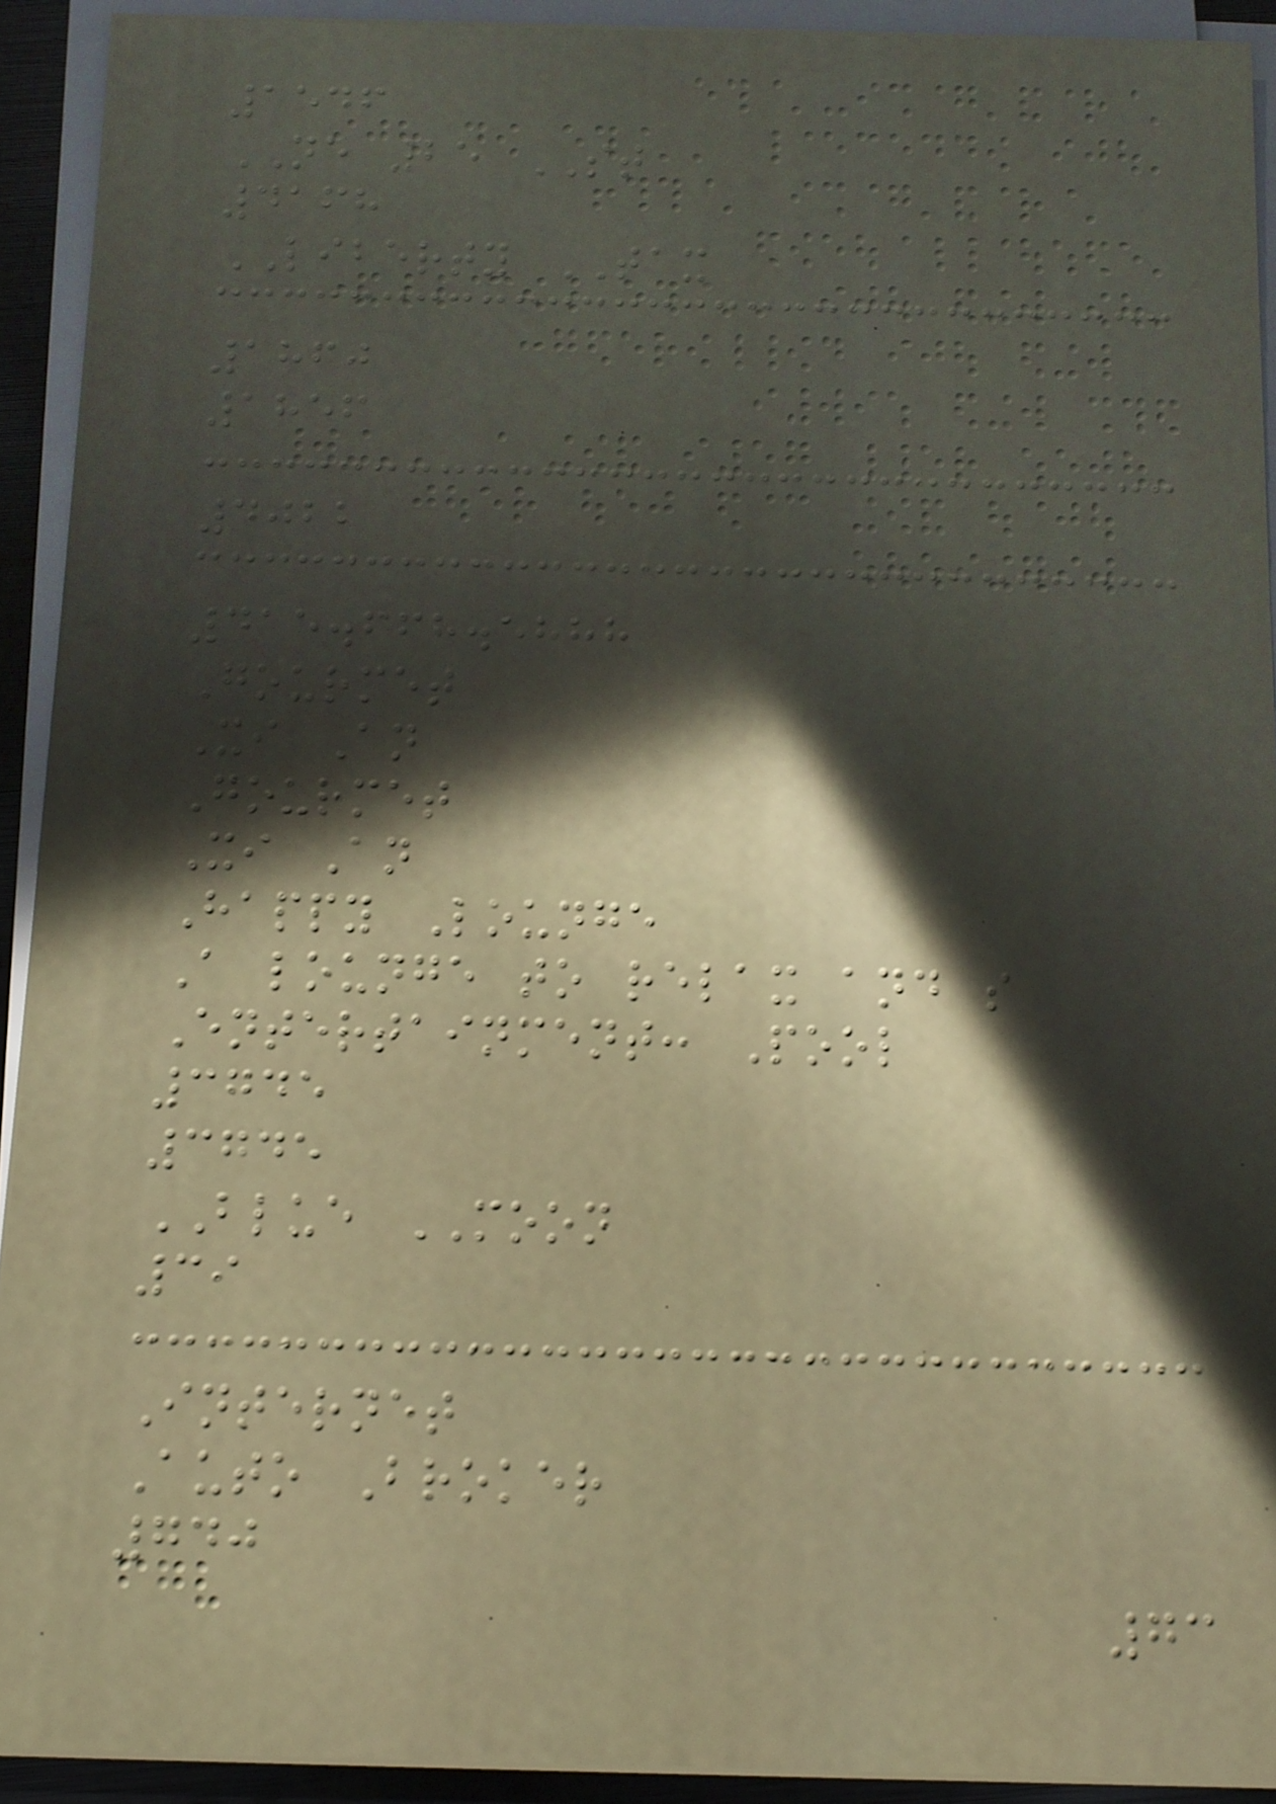1546
NE 25 ST
4168
LIBERTY TAX
1860
1856
4022
415.668.5888
Gourmet
Xi An
Gourmet
Xi An
Happy Lounge
A lounge to relax and s
Entertainment: Pool
3745
3745
BLUE MOON
39
Internet
Auto Broker
740
73
